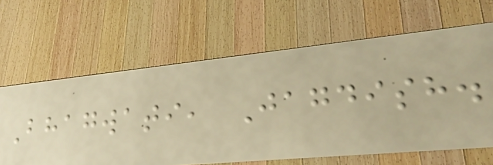Bhagwati, Jagdish.
